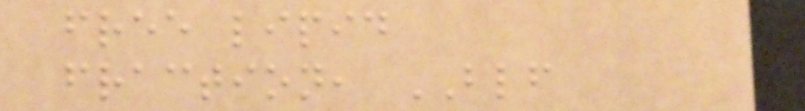free lipid
fraction, BLF
